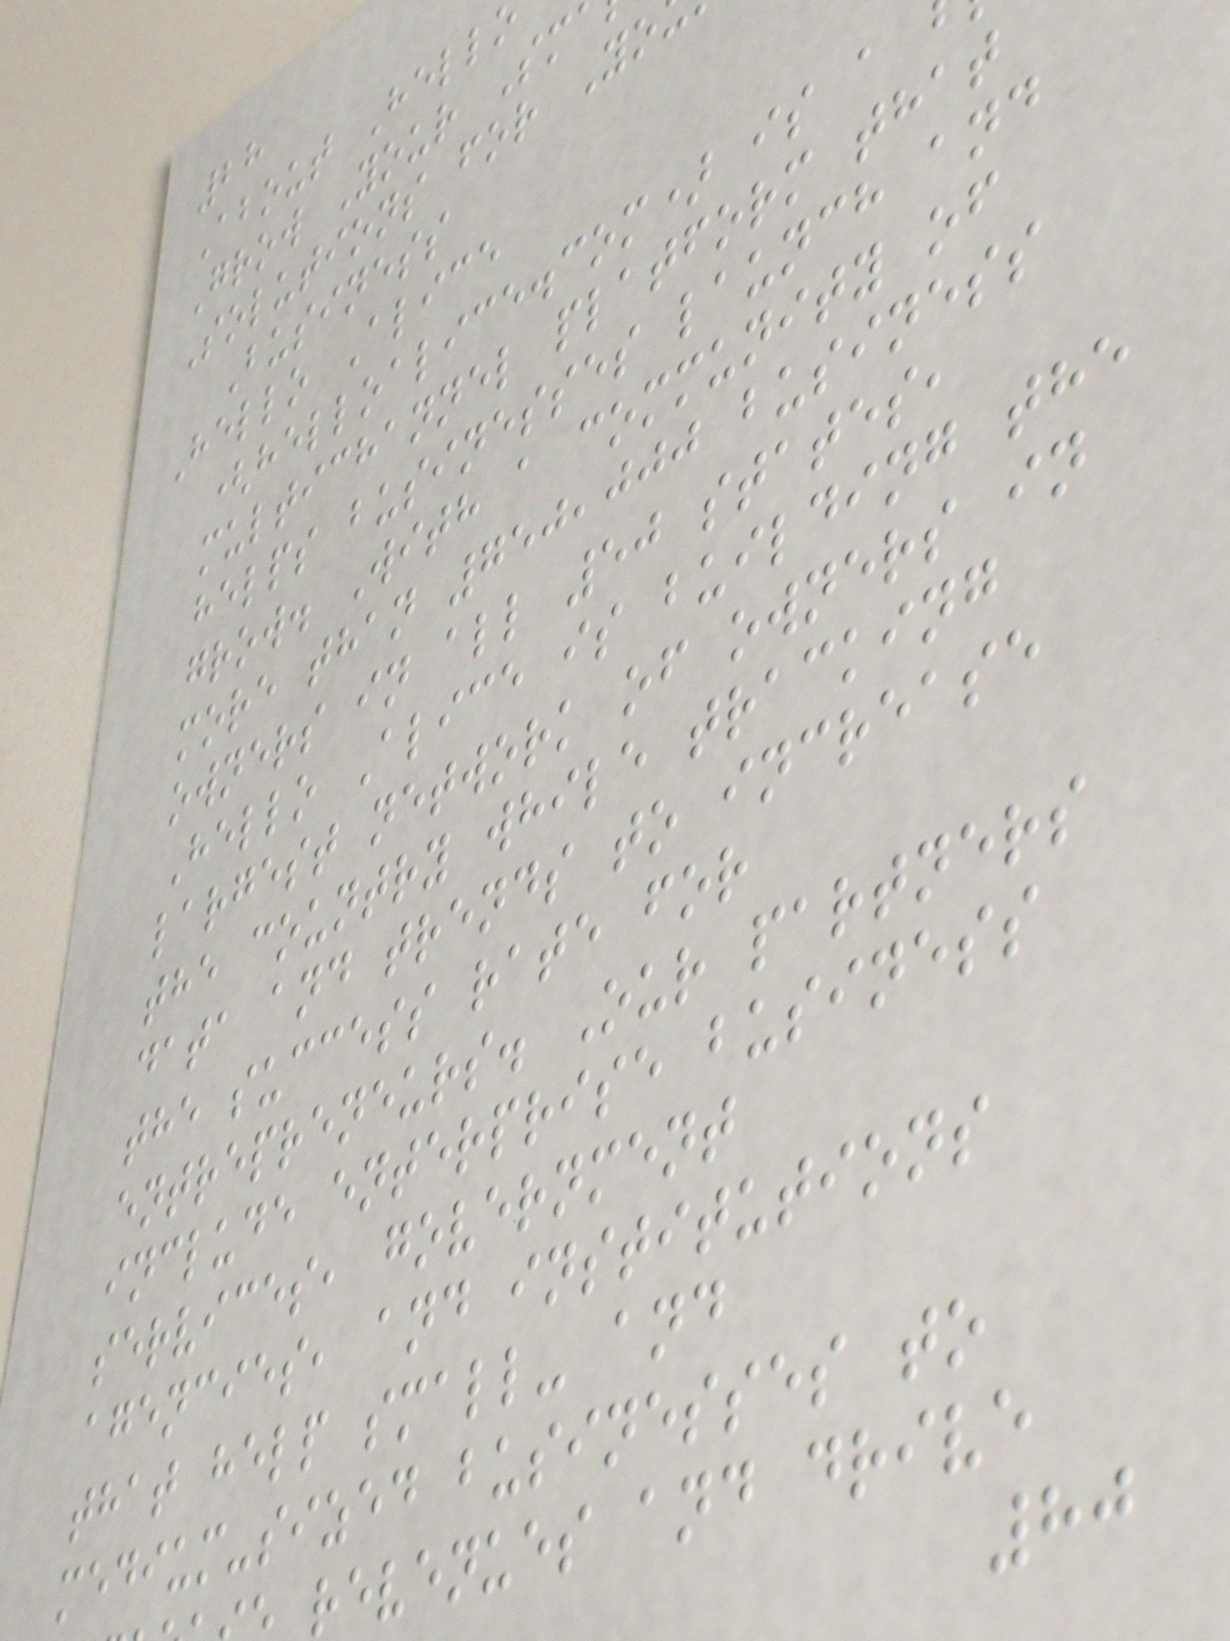28
About Hell
Grow Your Sm
Solutions for Yo
Business
Hello Alice
(helloalice.com) is a
multichannel platform that
helps businesses launch and
grow. With a community of
more than 750,000 business
owners in all 50 states,
Hello Alice is building the
largest network of owners in
the country while tracking
data and trends to increase
the success rate for
entrepreneurs. Our partners
include enterprise business
services, government
agencies, and institutions
that help small- and
medium-sized businesses to
revenues and drive
80
